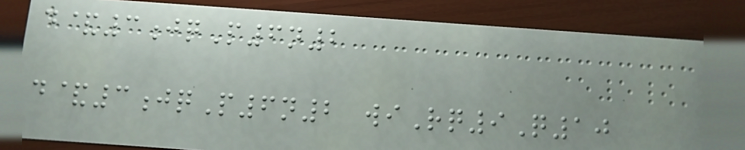d&3jqP6n2
d&3jqP6n2 wiRq9Q10
